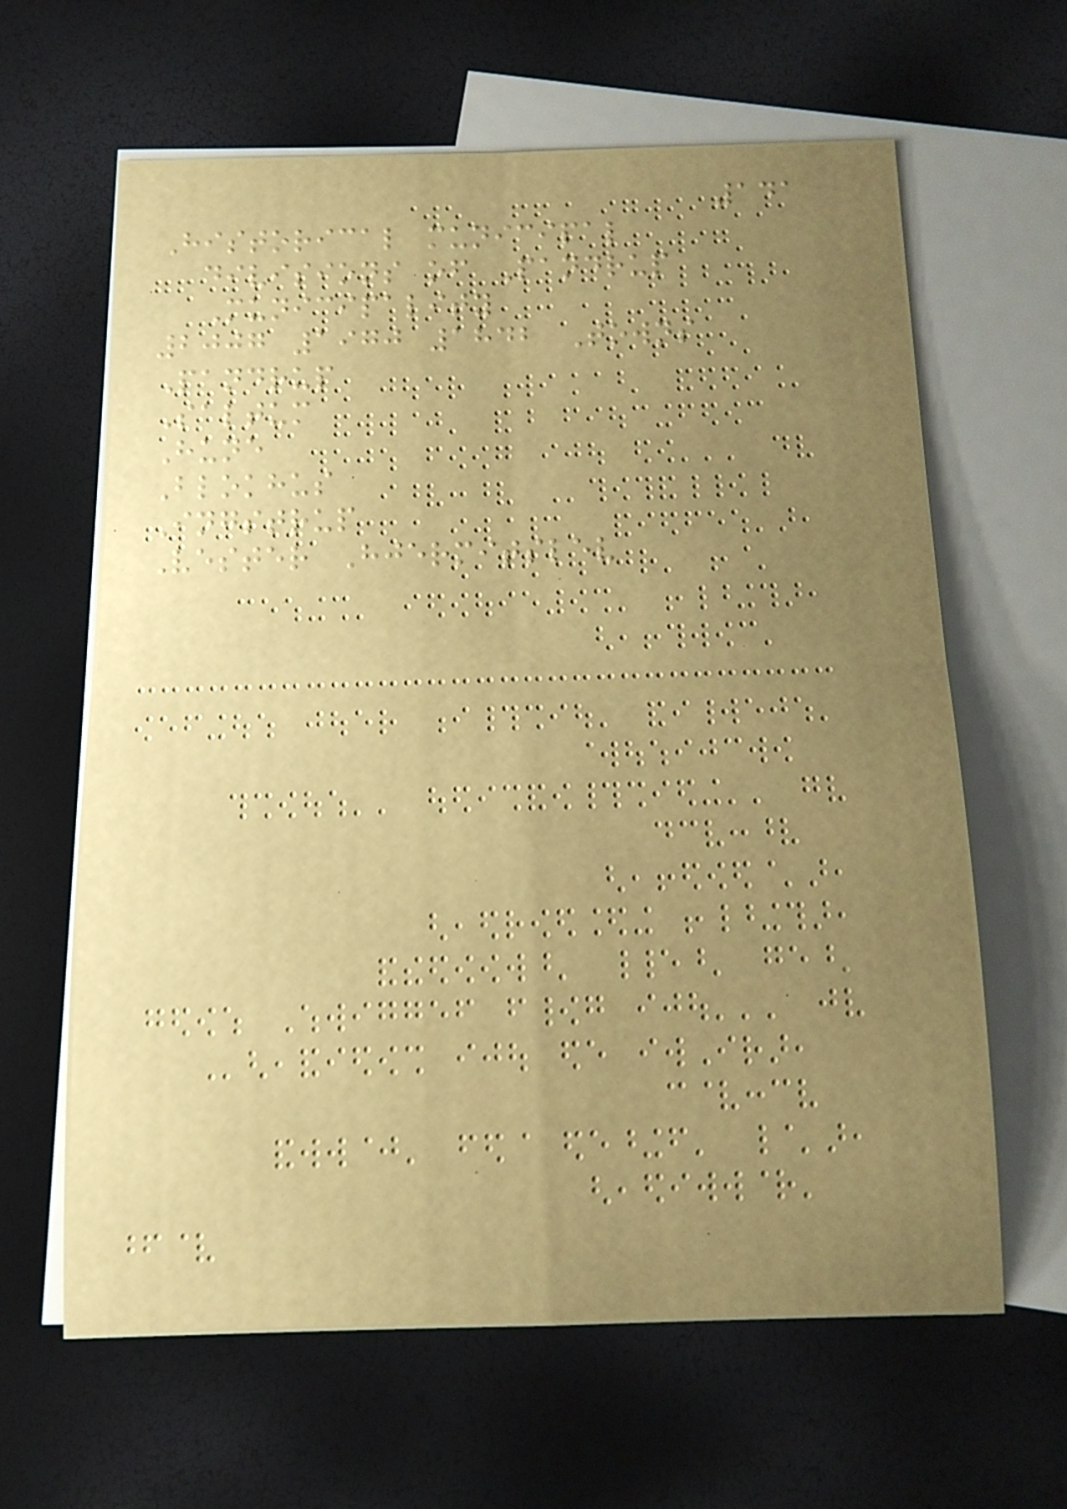141
Historical municipal
divisions of Pandrup
Municipality
2007 1970 1842 Towns
Pandrup
Saltum
Hune
Blokhus
Ingstrup
Vester Hjermitslev
